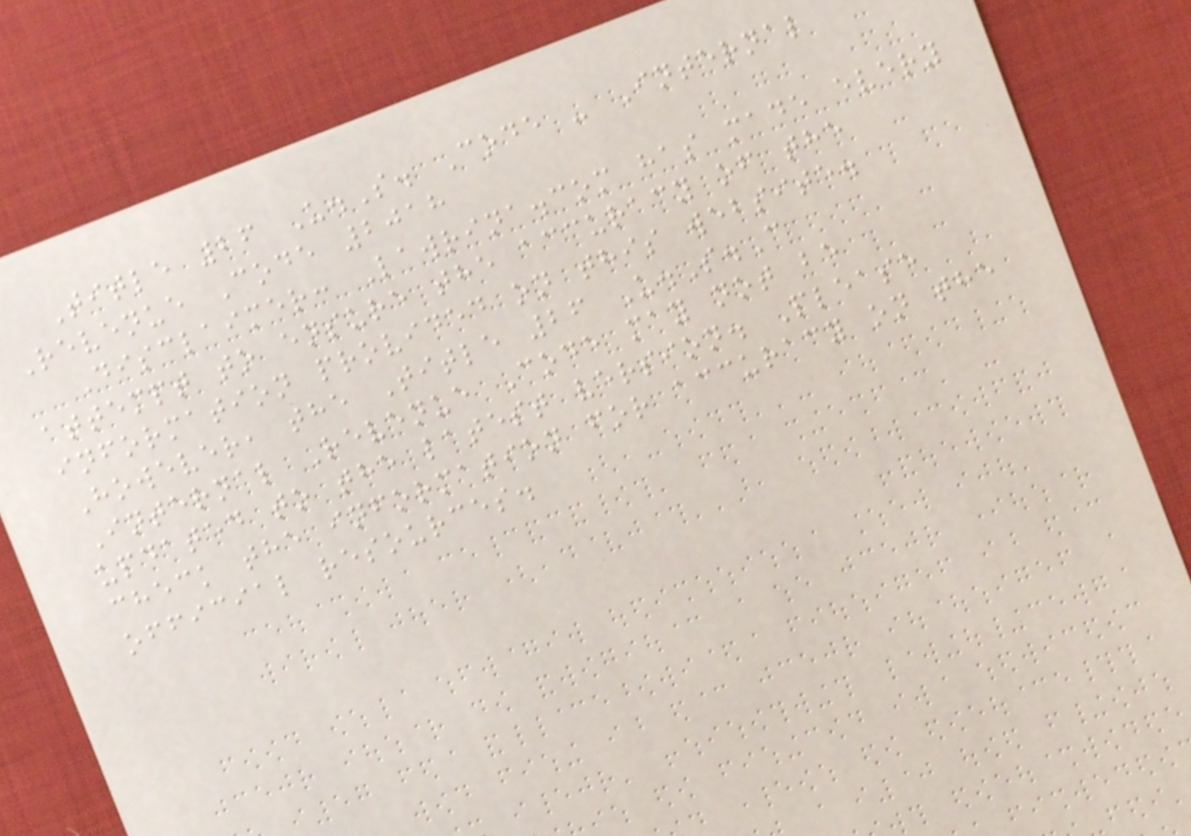Title 26 U.S. Code - Internal
Revenue Code 2018
Disclaimer: Lawrina.com has made every
attempt to ensure the accuracy of the
information provided on this website.
However, the Title 26 U.S.C
Internal Revenue Code may not be
updated to the latest version. Please
check the information for accuracy on the
official resources.
